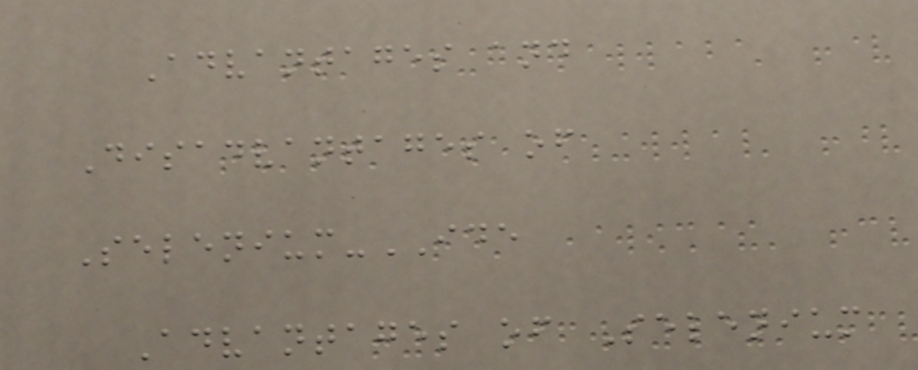Advantages and
Disadvantages of
Selenium-IDE
Advantages of Selenium
